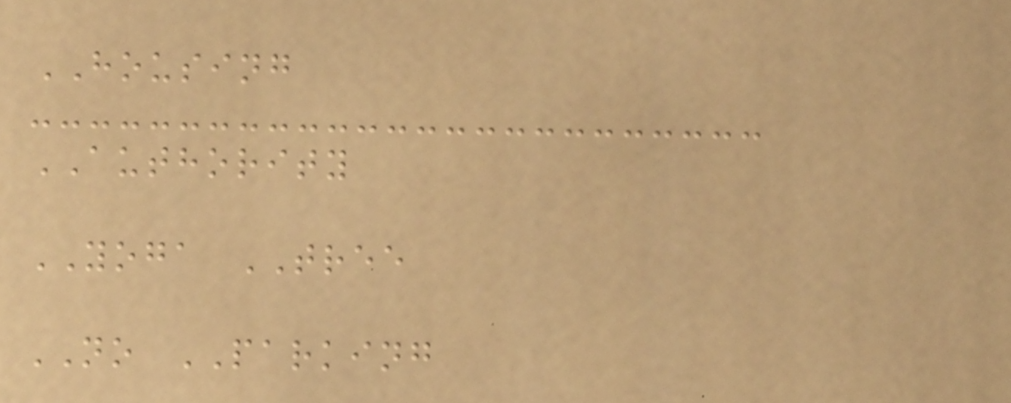HOUSING
AUTHORITY
YOGA TREE
NO PARKING
